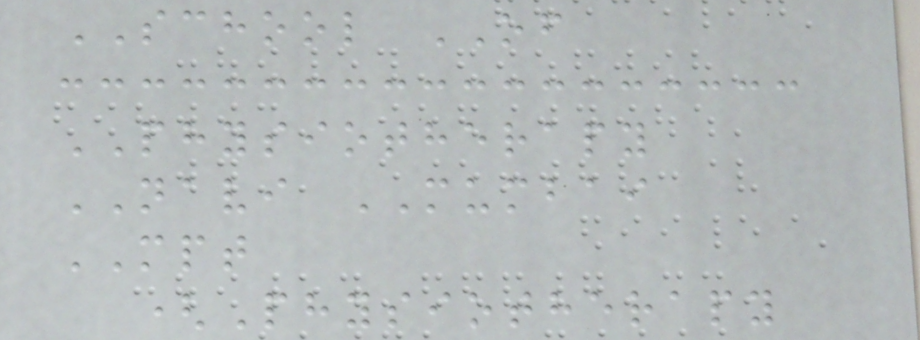SCHOOL OF
PHYSIOTHERAPY
NAVI MUMBAI
MPT
(Physiotherapy
